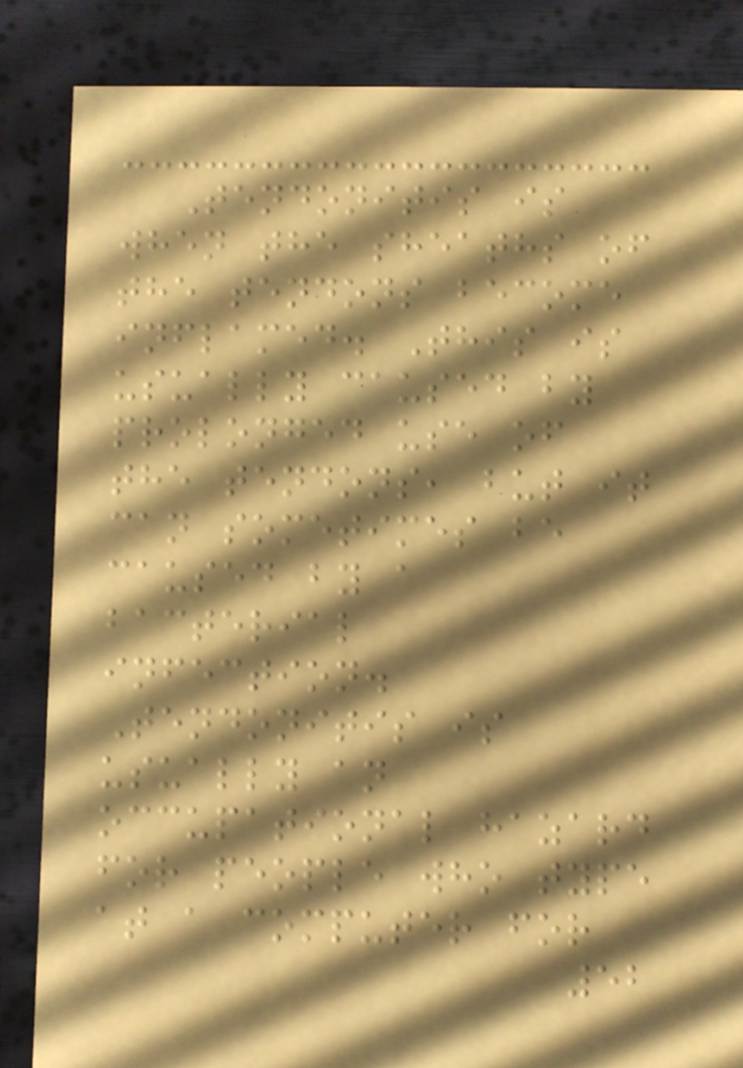Tendonitis is
when the sheaths of
the tendons become
inflamed. This is
usually caused by
prolonged use of
the tendons, but it
can sometimes be
caused by a
bacterial
infection.
Tendonitis is
usually an
occupational hazard
for people who type
at a computer for
52
